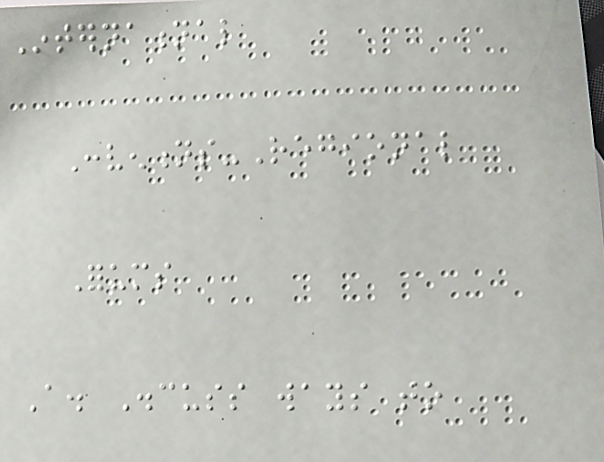International
Conventions-Regional
Forums
A. Discuss ways to
